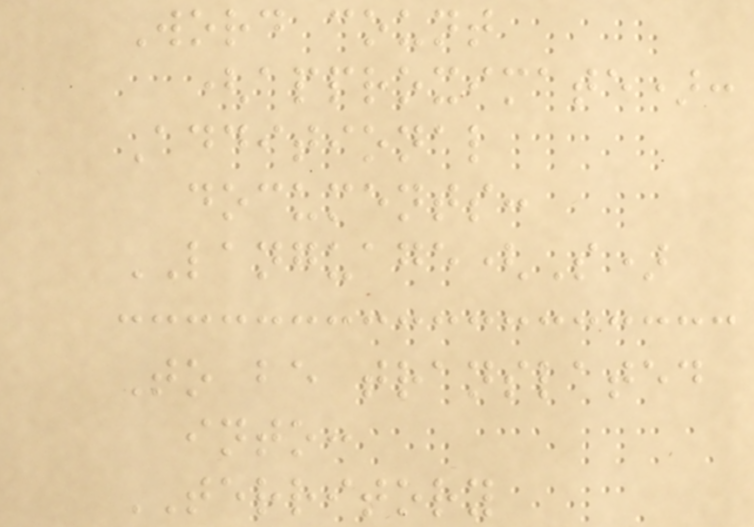Word count
(approximate):
Additional
documents:
LANGUAGE(S)
To be translated
into:
TERRITORY
